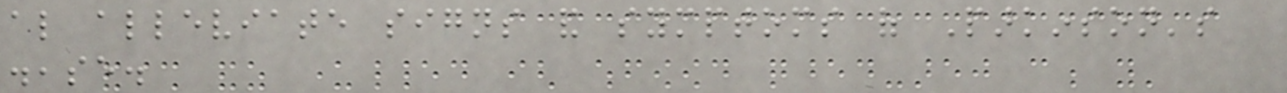also alleviate signs and symptoms of Parkinson's
disease.
